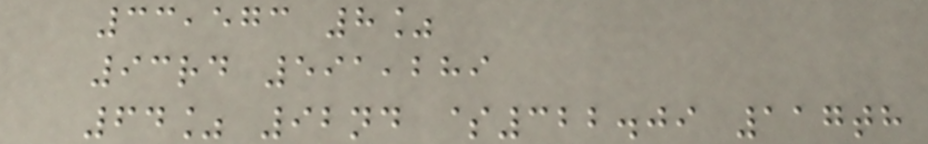33,573 8%
93rd 591,289
64% 92nd $322.09 117th
